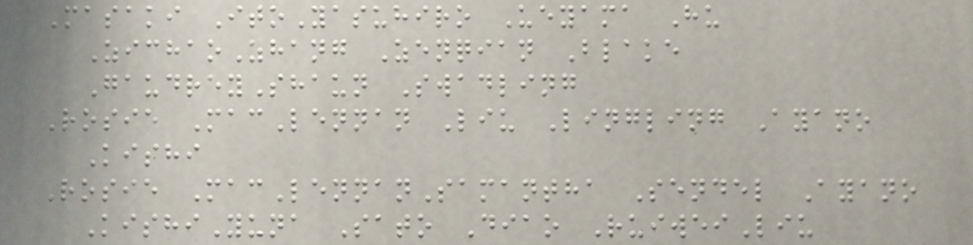Masaki ItoYasuhiro Ueyama Hu
ZichaoZhang Zenqian Blake
GaudreyShaun Swadling
Rosie MacLennan Liu Lingling Ayano
Kishi
Rosie MacLennanSamantha Sendel Ayano
KishiYuna Sato Diao RuiweiLiu
